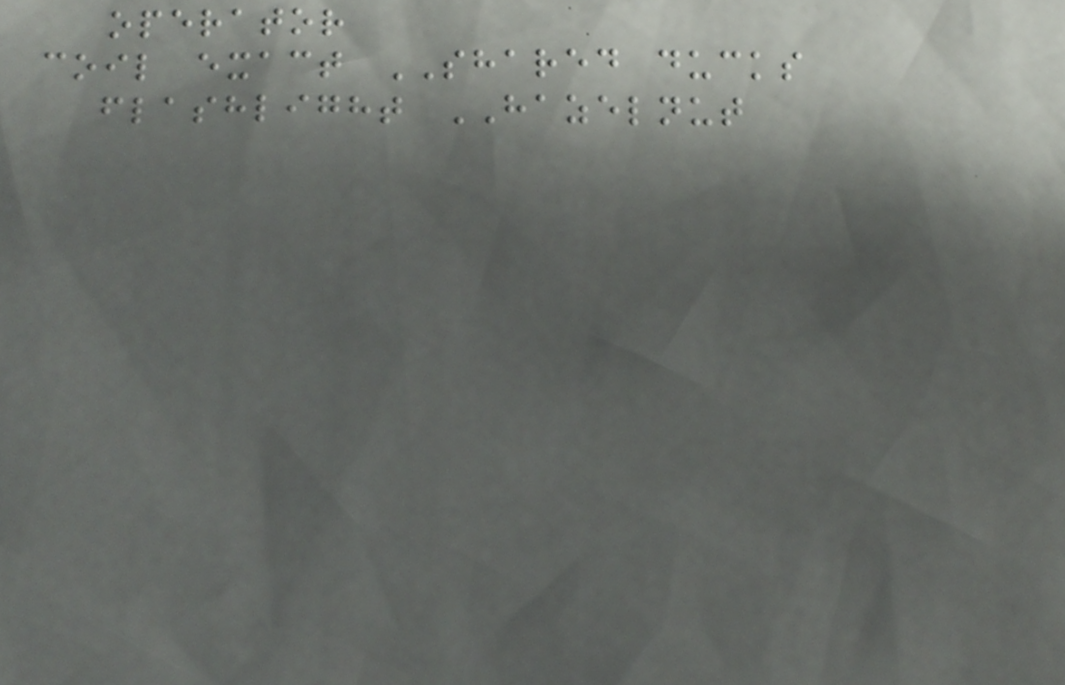operator
coil exact SHARED ducks
flashlight HAZELNUT
